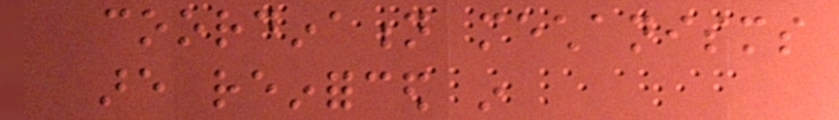coordination mechanisms
are reinforced in
